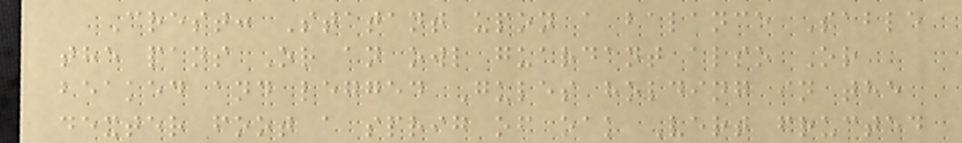Crest: Statant upon a balance Sable
the pans Or an owl guardant also Or
beaked and legged Gules holding in the
dexter foot a sprig of oak Vert fructed
